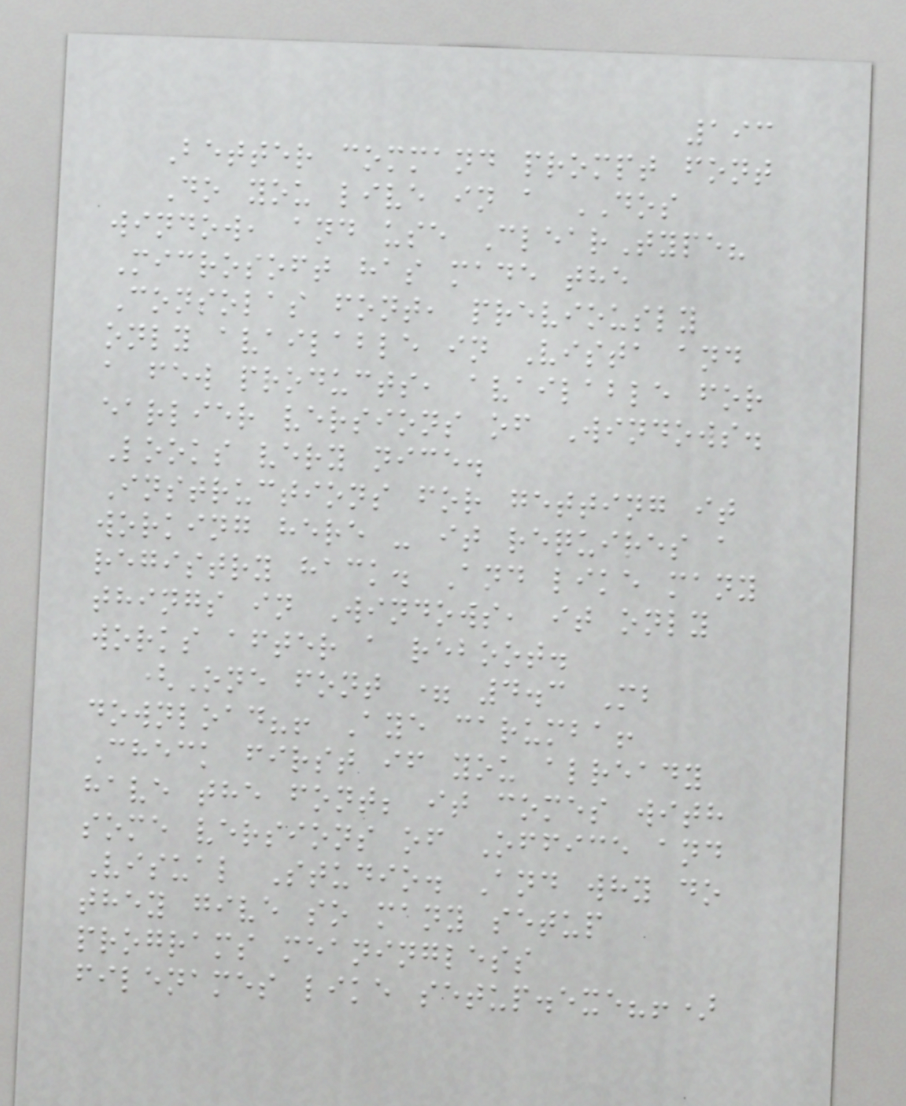193
Better command prompt font
Do you live in a DOS
window, and use ClearType?
Microsoft has made the
Consolas font, previously
only available in Vista and
a few products, available for
earlier versions of Windows.
Looks very nice.
Instructions for getting it
working here - it requires a
registry hack. And like many
things in Windows, it only
works after a reboot.
(One font = 4.3 Mb
download?! Aye carumba!
Check first if you already
have the font; it comes with
some versions of Office and
Visual Studio. And why do
they give so many setup
programs meaningless
filenames like setup.exe?!)
